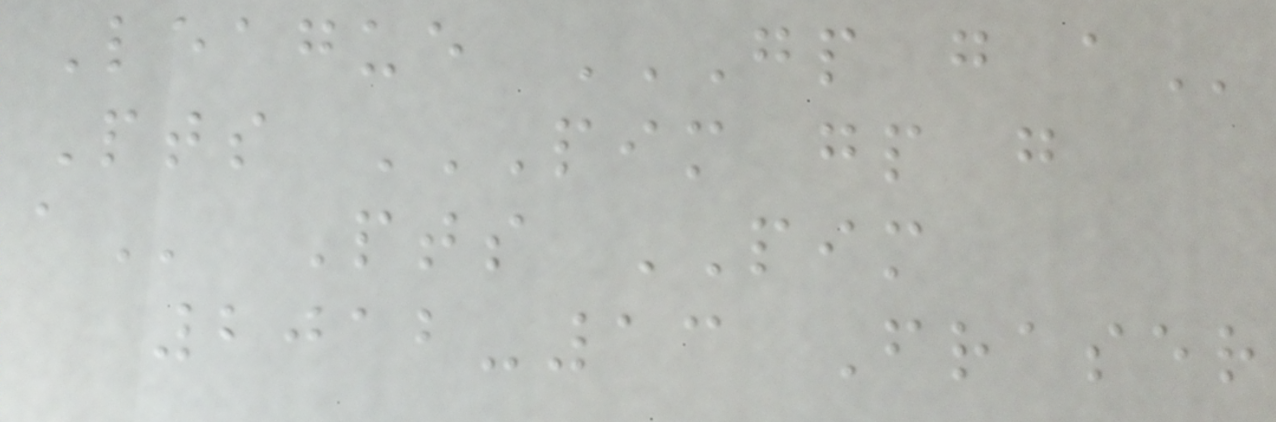League GP G A
Pts PIM GP G
A Pts PIM
2012-13 Fraser
